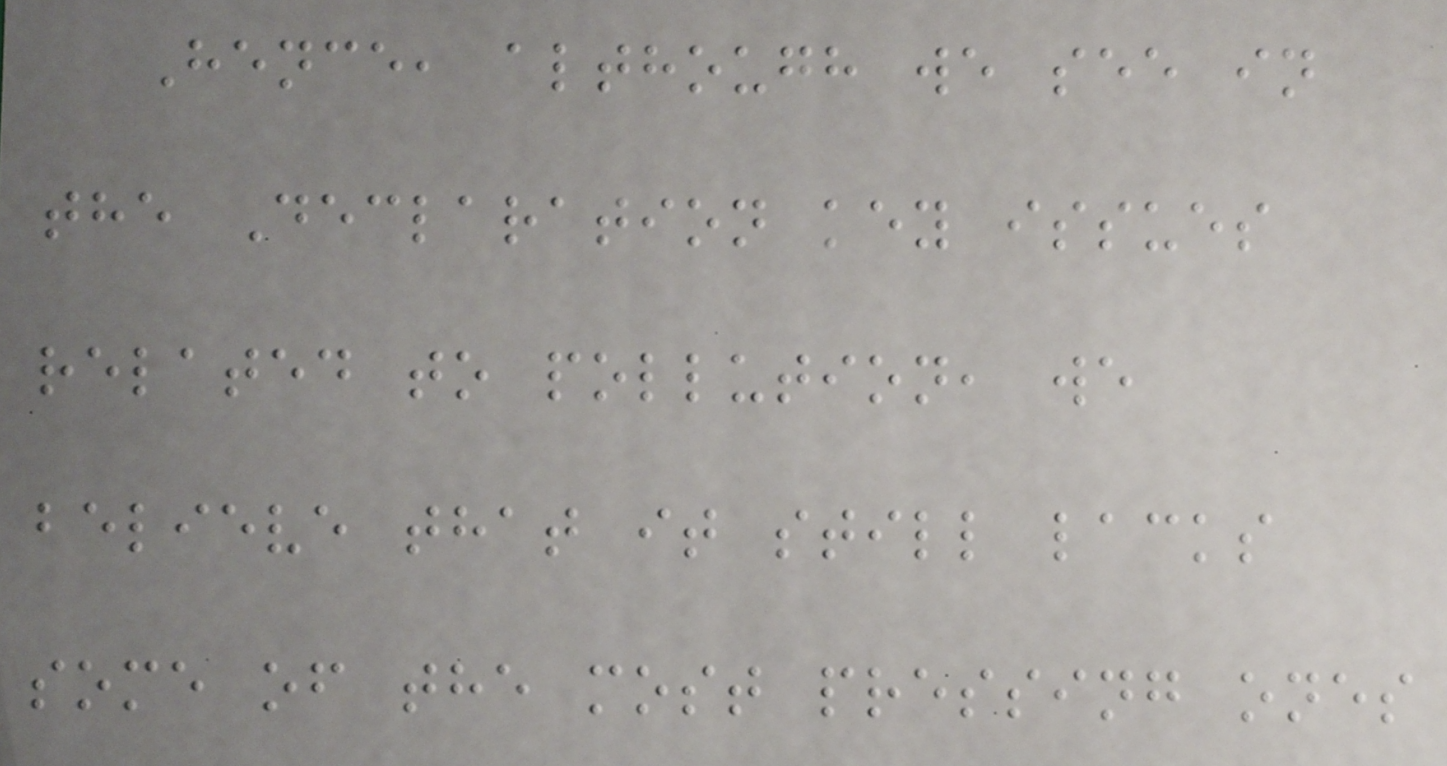Hence, although we see in
the Declaration key issues
related to pollution, we
believe that it still lacks
some of the most pressing ones
